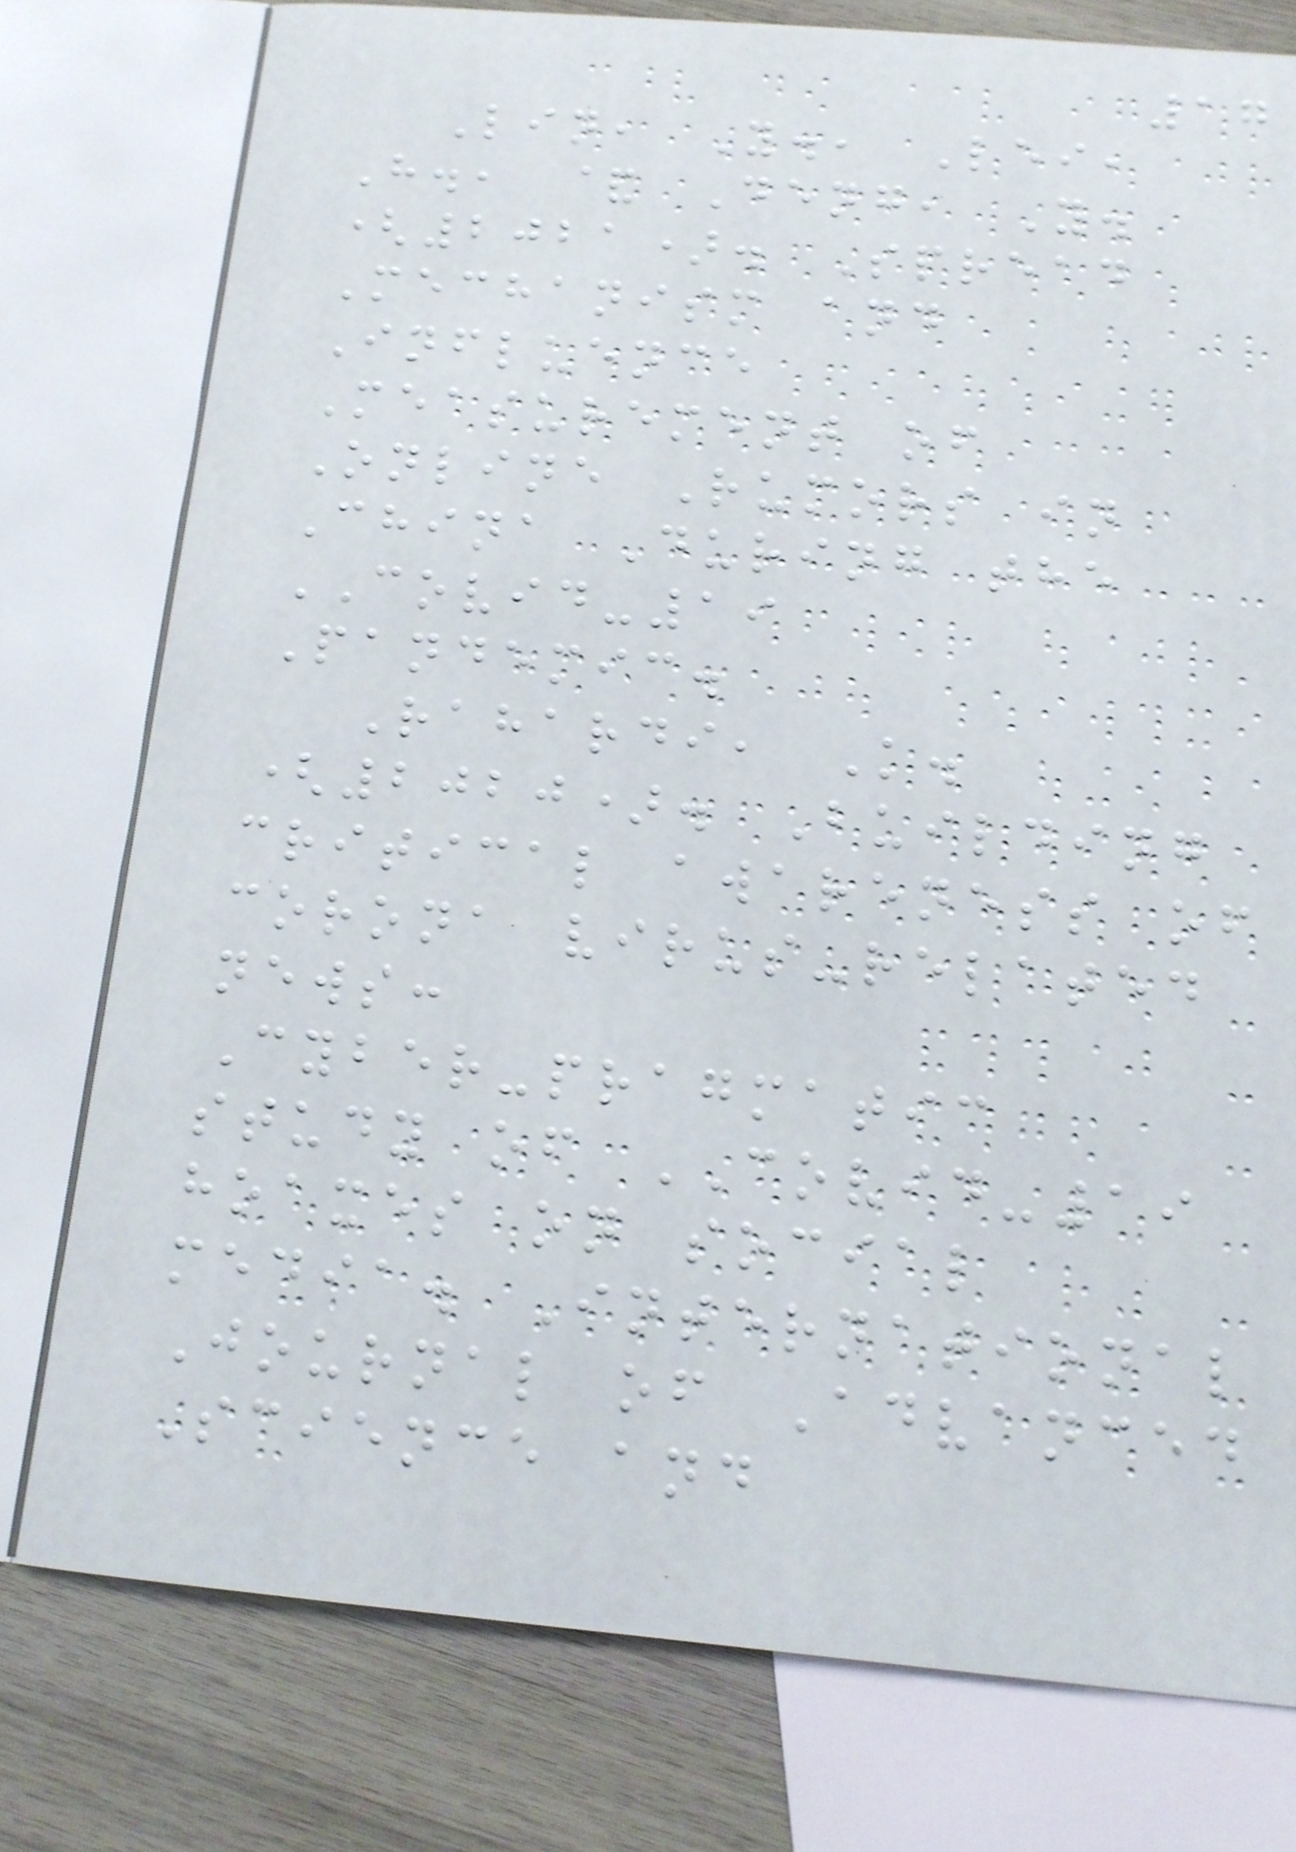17
Lin, Y., Lei,
H., & Deng, Y.
(2021). Spread
Mechanism and
Influence
Measurement of
Online Rumors in
China During the
COVID-19
Pandemic.
Rahardi, K.
(2020). Building
critical awareness of
corona virus-related
news:
Cyber-pragmatic
study of COVID-19
hoaxes on social
media. International
Journal of Advanced
Science and
